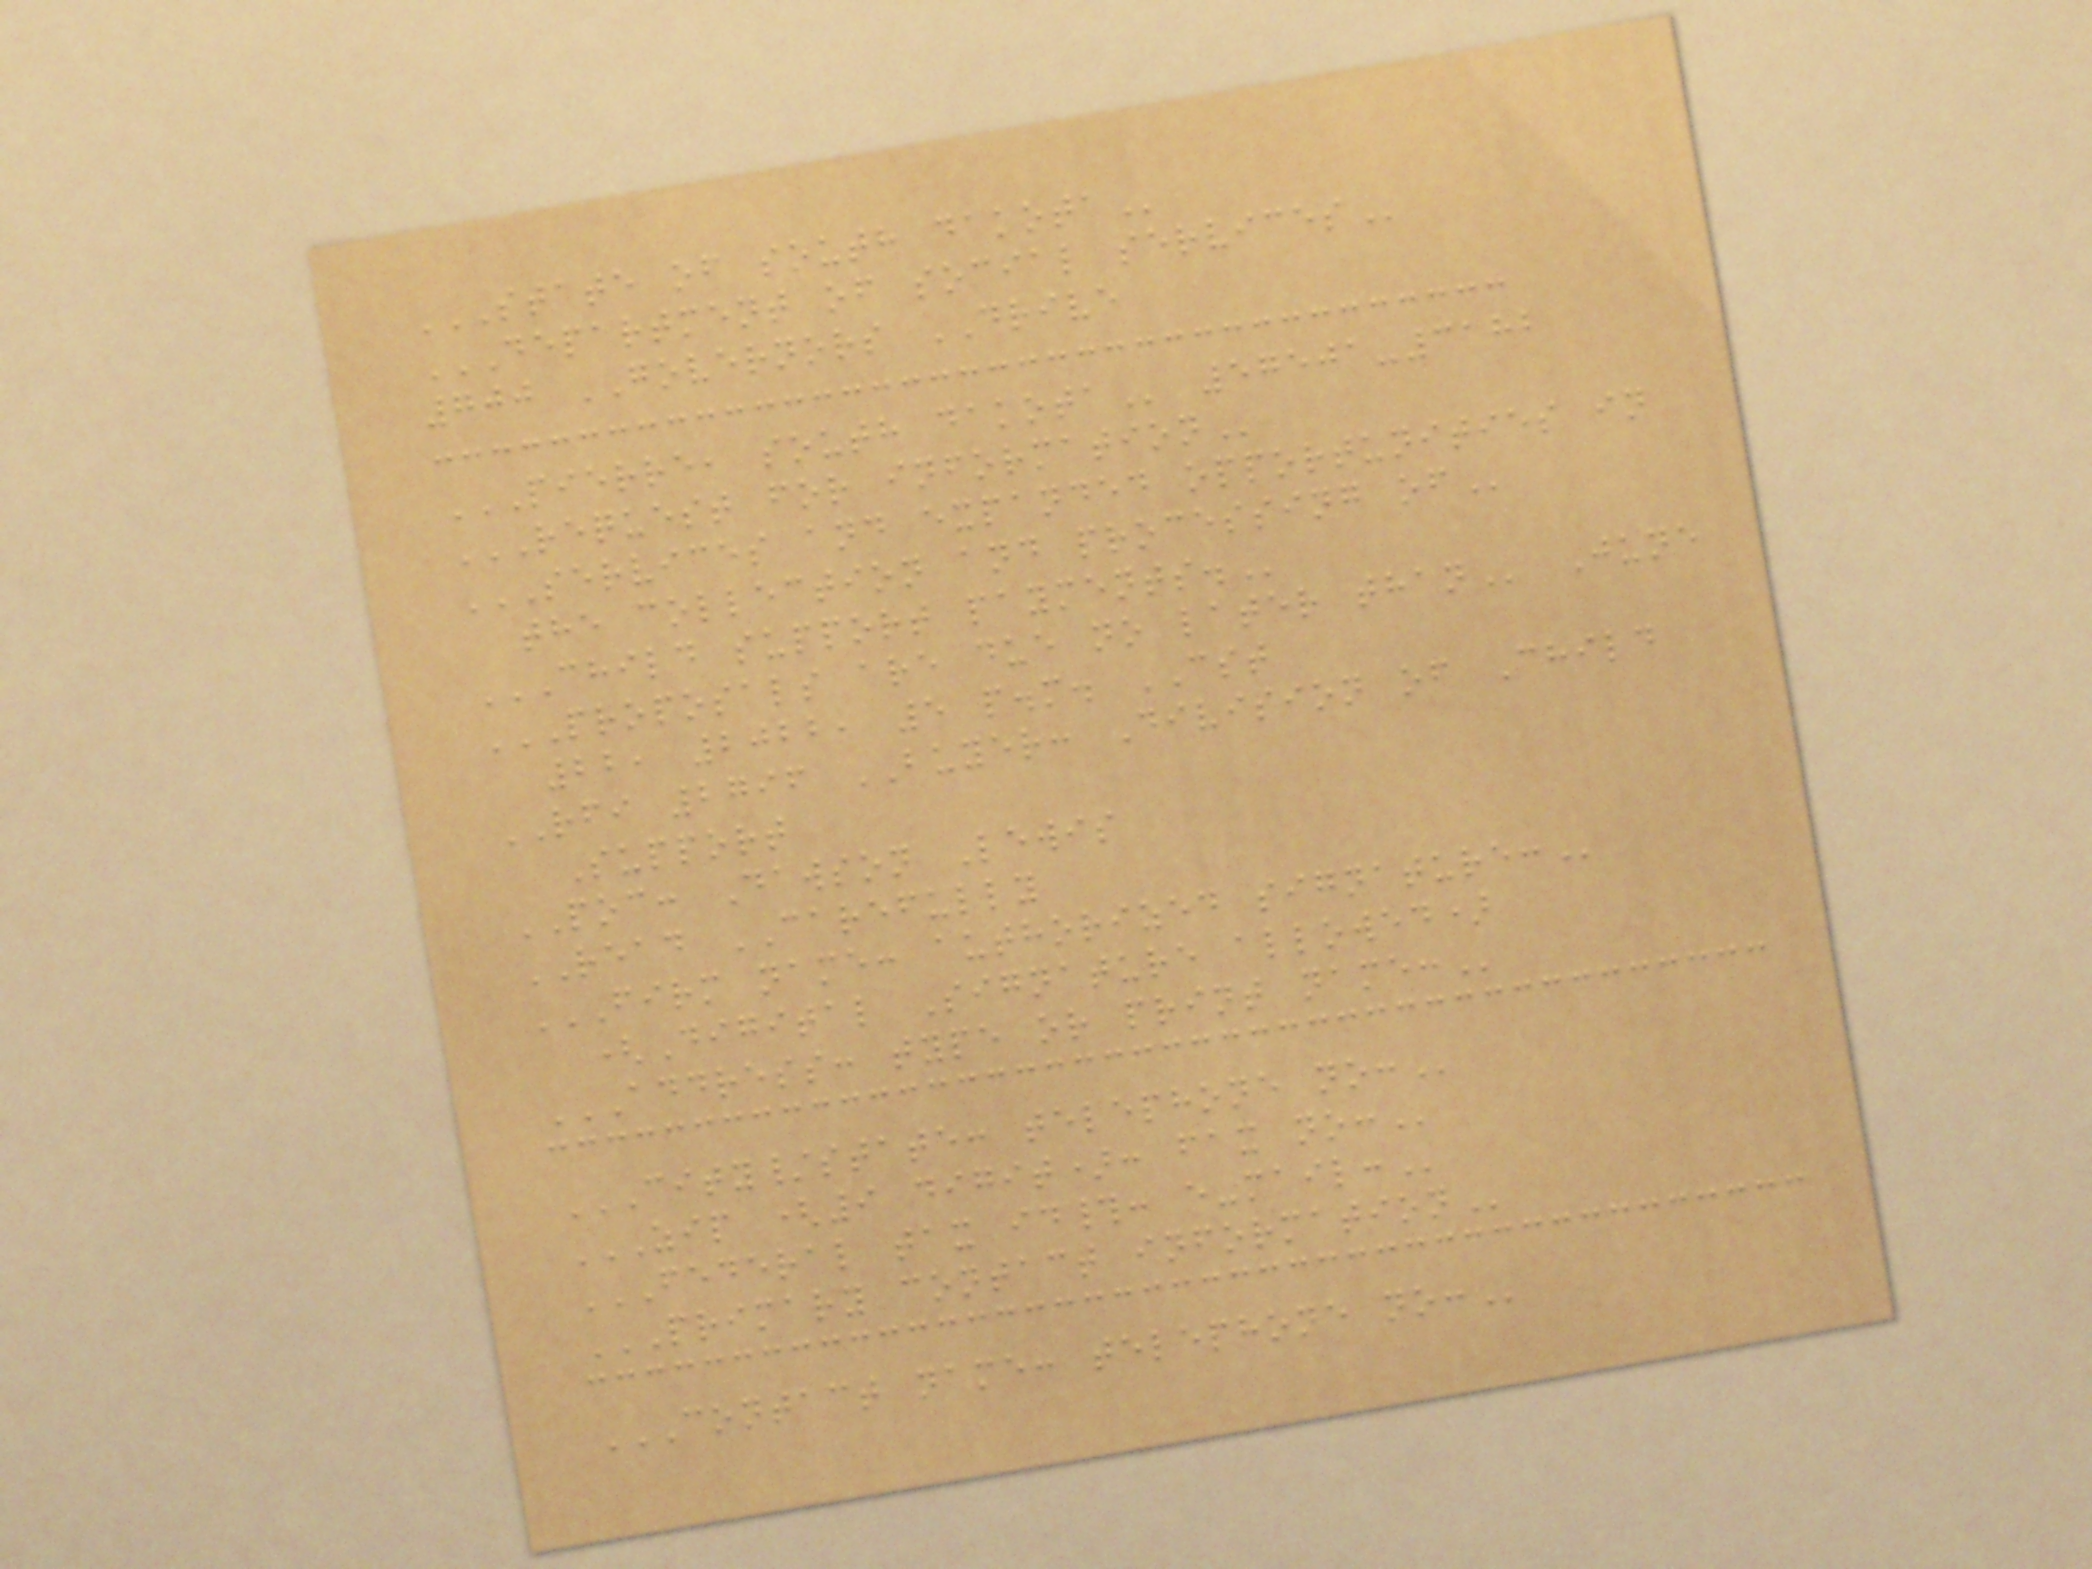STATE OF SOUTH DAKOTA
DEPARTMENT OF SOCIAL SERVICES
700 GOVERNORS DRIVE
PIERRE, SOUTH DAKOTA 57501-3182
REQUEST FOR INFORMATION
SERVICES AND EXPANDED OPPORTUNITIES IN
THE COLLECTION AND PROCESSING OF
CHILD SUPPORT PAYMENTS.
PROPOSALS ARE DUE NO LATER THAN June
22, 2022, 5 p.m. CST
RFI 2796 BUYER: Division of Child
Support
POC: Dawson Lewis
READ CAREFULLY
FIRM NAME: AUTHORIZED SIGNATURE:
(Digital Signature allowed)
ADDRESS: TYPE OR PRINT NAME:
CITY/STATE: TELEPHONE NO:
ZIP (9 DIGIT): FAX NO:
FEDERAL TAX ID#: E-MAIL:
PRIMARY CONTACT INFORMATION
CONTACT NAME: TELEPHONE NO:
